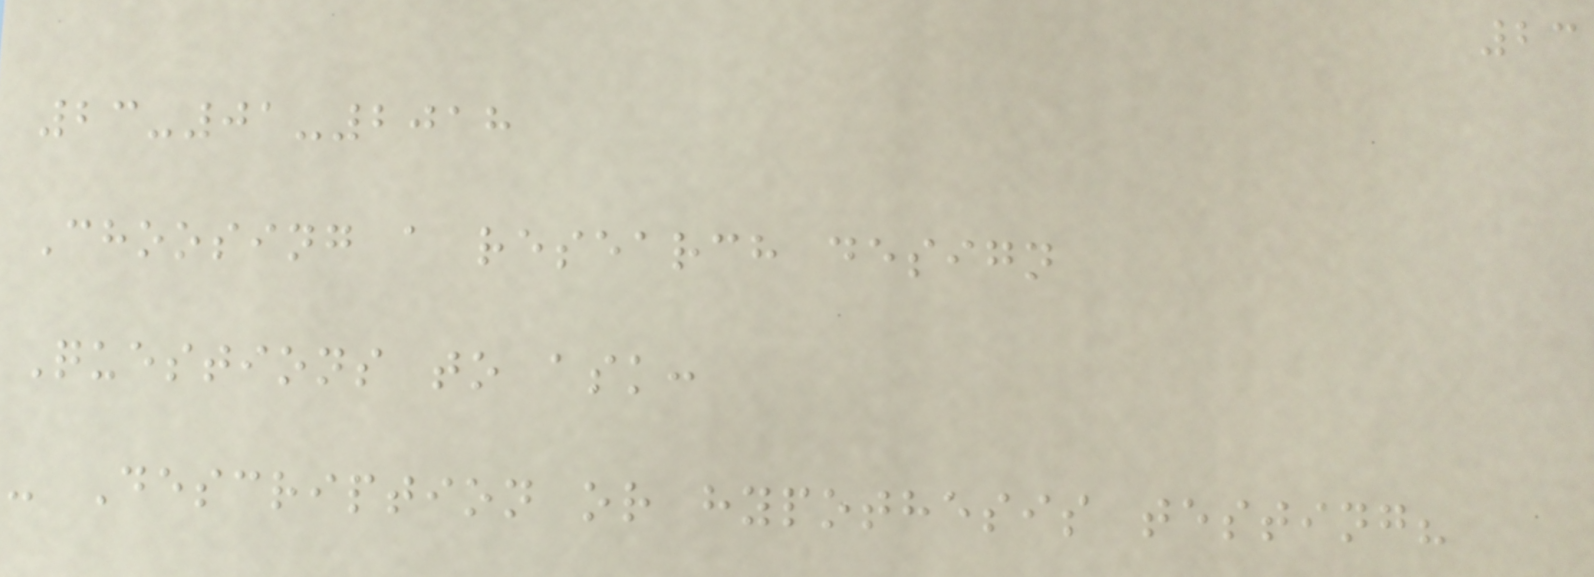23
23-01-2018
Choosing a research design
Questions to ask:
- Description or hypothesis testing?
